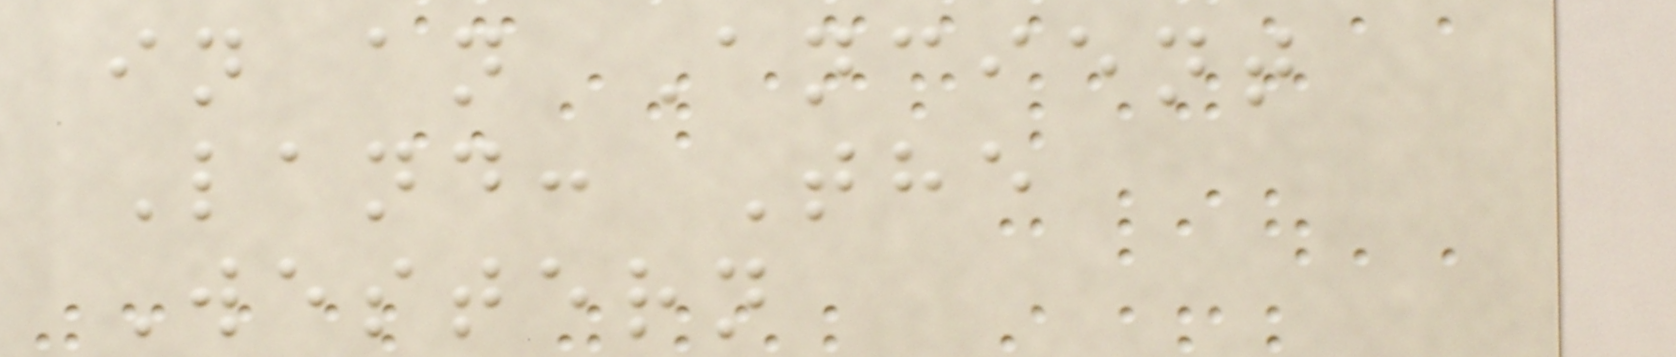in an Ancient
Land: The
Western
